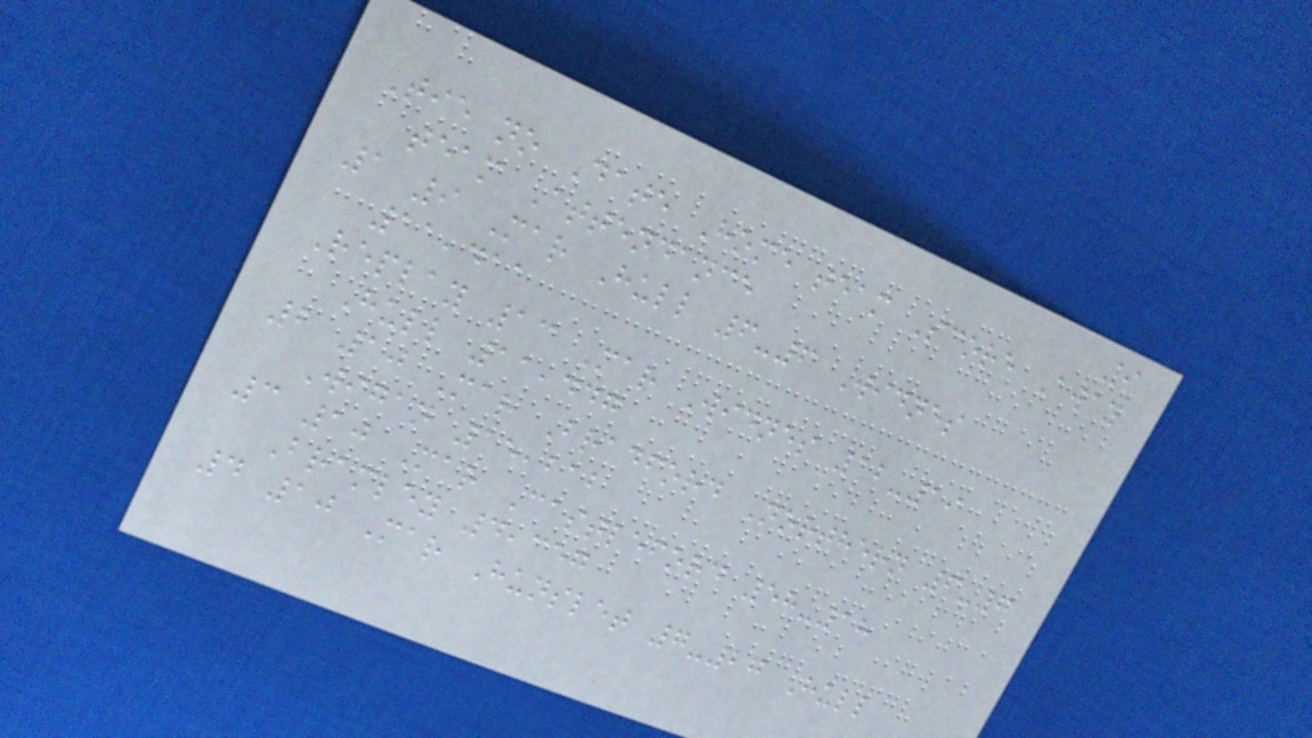9
Tie no Date Home team Score Away
team Attendance
1 9 Mar Hull 6-6 Widnes
11,411
Replay 13 Mar Widnes 12-19
Hull 11,447
2 10 Mar Bradford Northern 6-7
Wigan 15,212
3 10 Mar Castleford 58-18
Bramley 4,357
4 10 Mar Hunslet 7-27 Hull
